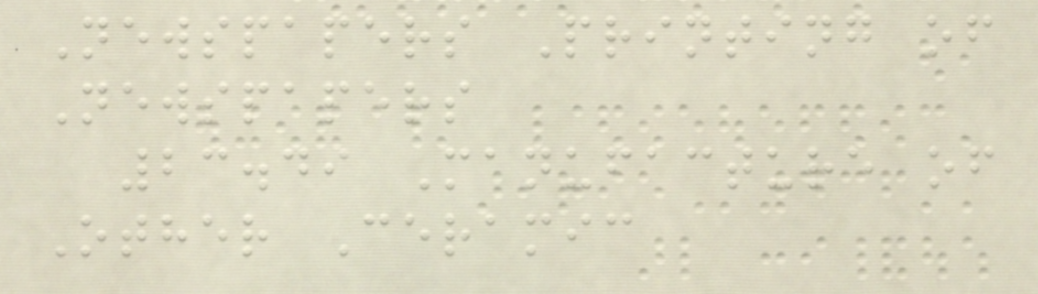Newspapers Printing of
Newspapers
23.49 Manufacture of
Other Ceramic
